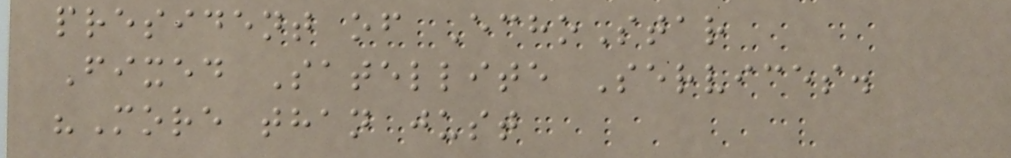president of EchoStar
Fixed Satellite Services.
"More than just
